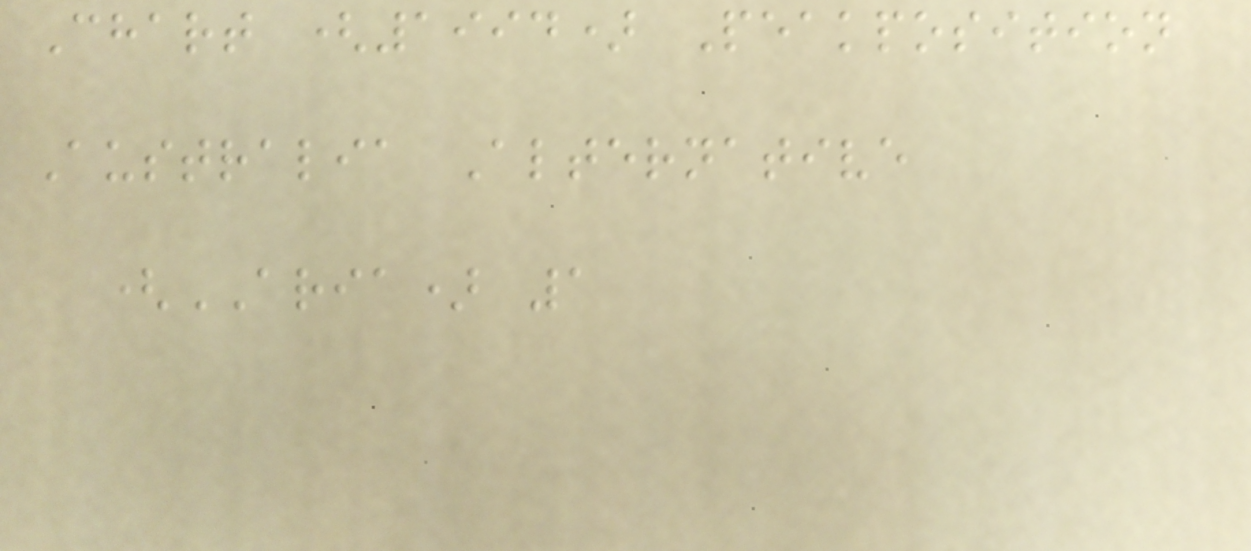Chart (1994) Peakposition
Australia Alternative
(ARIA) 1
